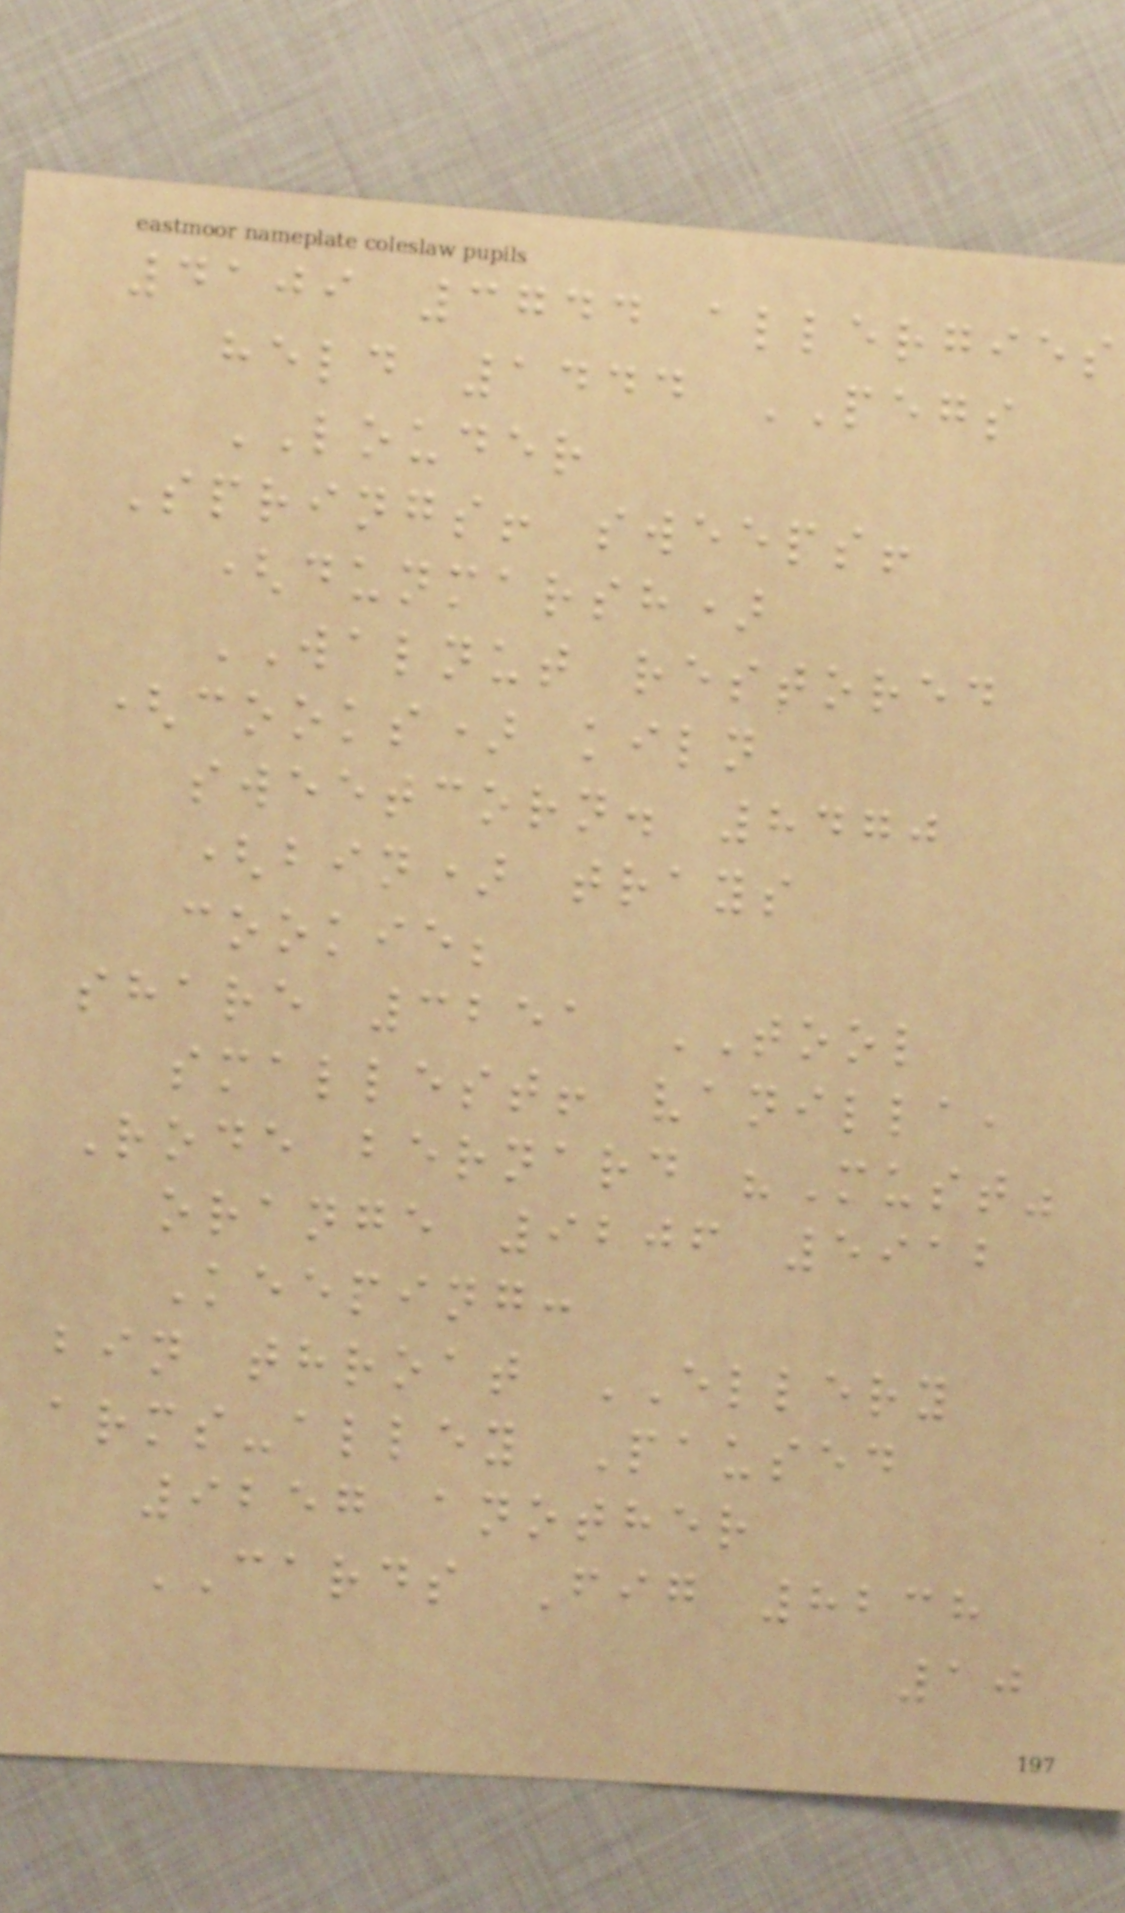4109 3744 allergies
held 1444 PEGS
LOUDER
Springs! sweeps!
(dunmarsh)
WALNUT restored
(cooks) kiln
sweetcorn. 8470
(bin) trays
cookie;
share 3251 TOOL
smallest! vanilla,
Rode bernard "Must"
orange 9206 5912
Keeping:
bin throat ELLERY
arms-alley Paused
9257 another
CARDS Fig 8238
10
